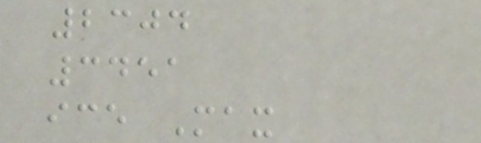2304
3451
ice Max
